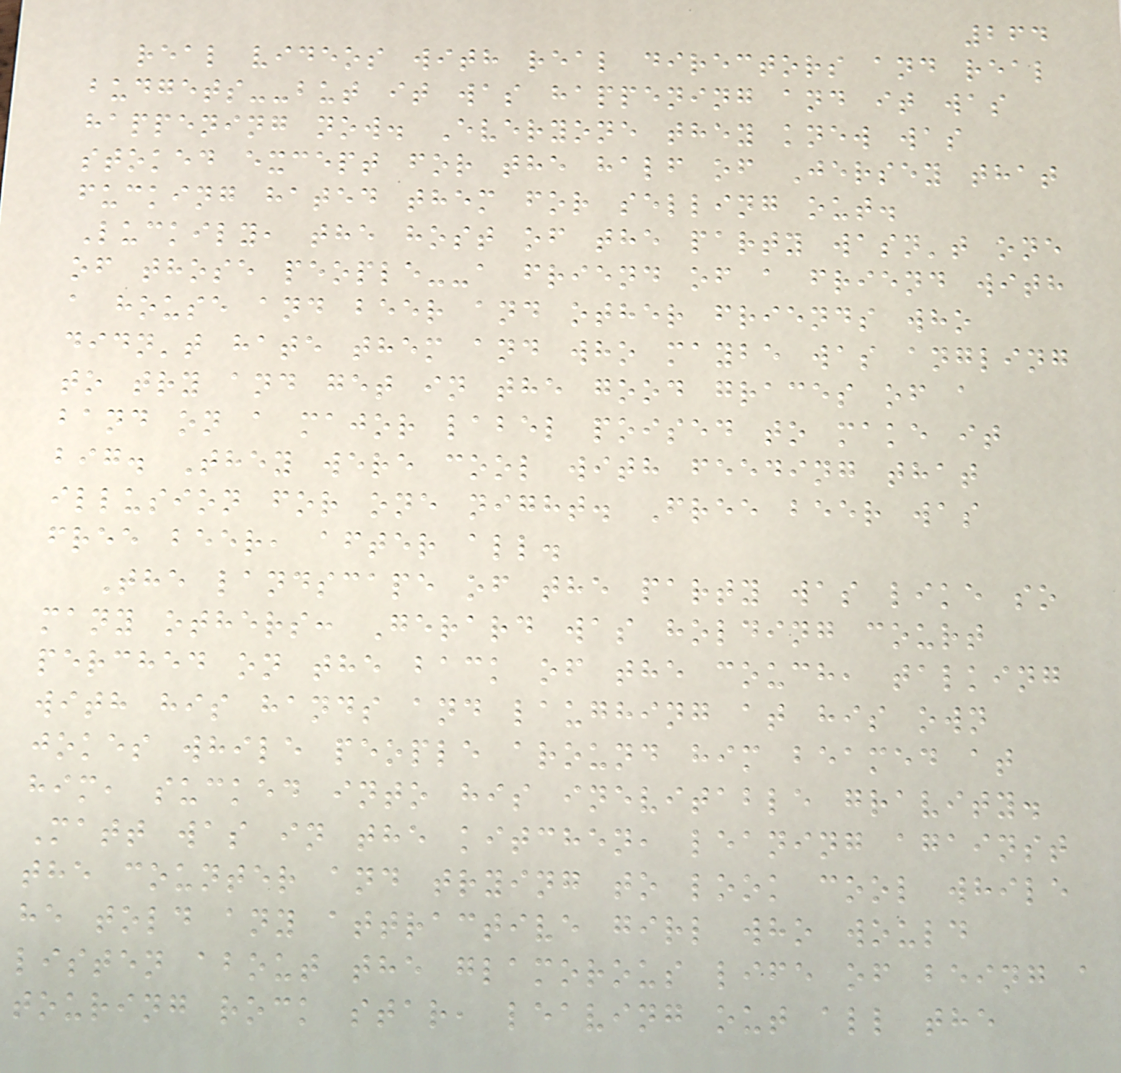264
real videos with real directors and real
budgets--but it was happening and it was
happening now. Everyone they knew was
stoked except for the half of Jersey that
fucking hated them for selling out.
Luckily, the host of the party wasn't one
of those people--a friend of a friend with
a house and beer and other friends who
didn't hate them and who maybe was angling
to try and get in the good graces of a
band on a major label poised to make it
big. They were cool with feeding that
illusion for one night. Free beer was
free beer, after all.
The landscape of the party was like so
many others: Gerard was holding court
perched on the back of the couch, talking
with his hands and laughing at his own
jokes while people around him beamed at
him, sucked into his inevitable gravity.
Matt was in the kitchen, leaning against
the counter and trying to look cool while
he told any attractive girl who would
listen about the glamorous life of being a
touring rock star, leaving out all the
